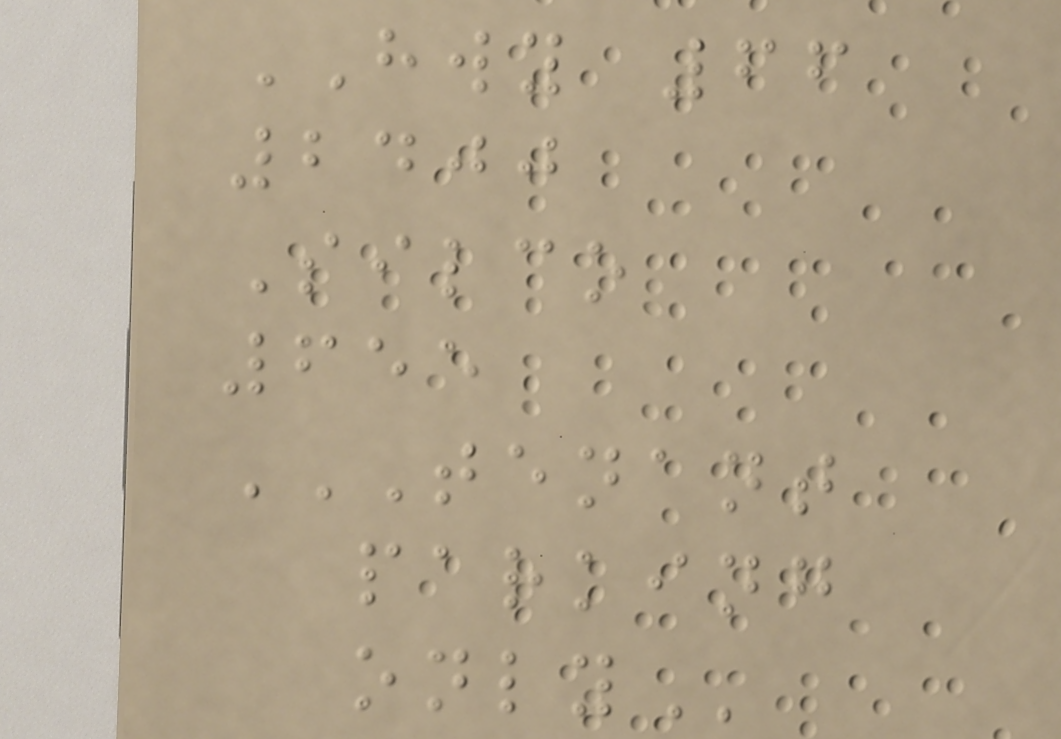HWY 66
2400
Silco
655
TENANT
PARKING
ONLY
